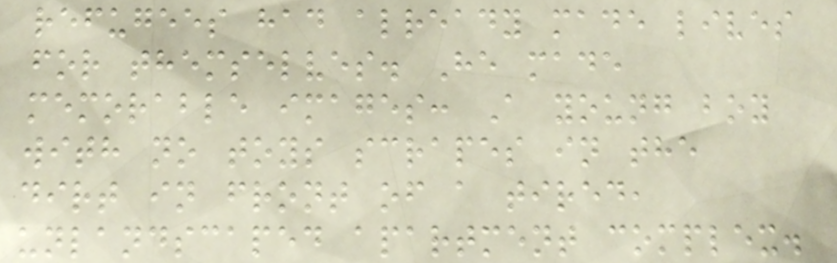refugees had already made lives
for themselves. He made
memorable images: A young boy
with no toys scrapes in the
dirt in front of a tired,
unlandscaped apartment complex.
